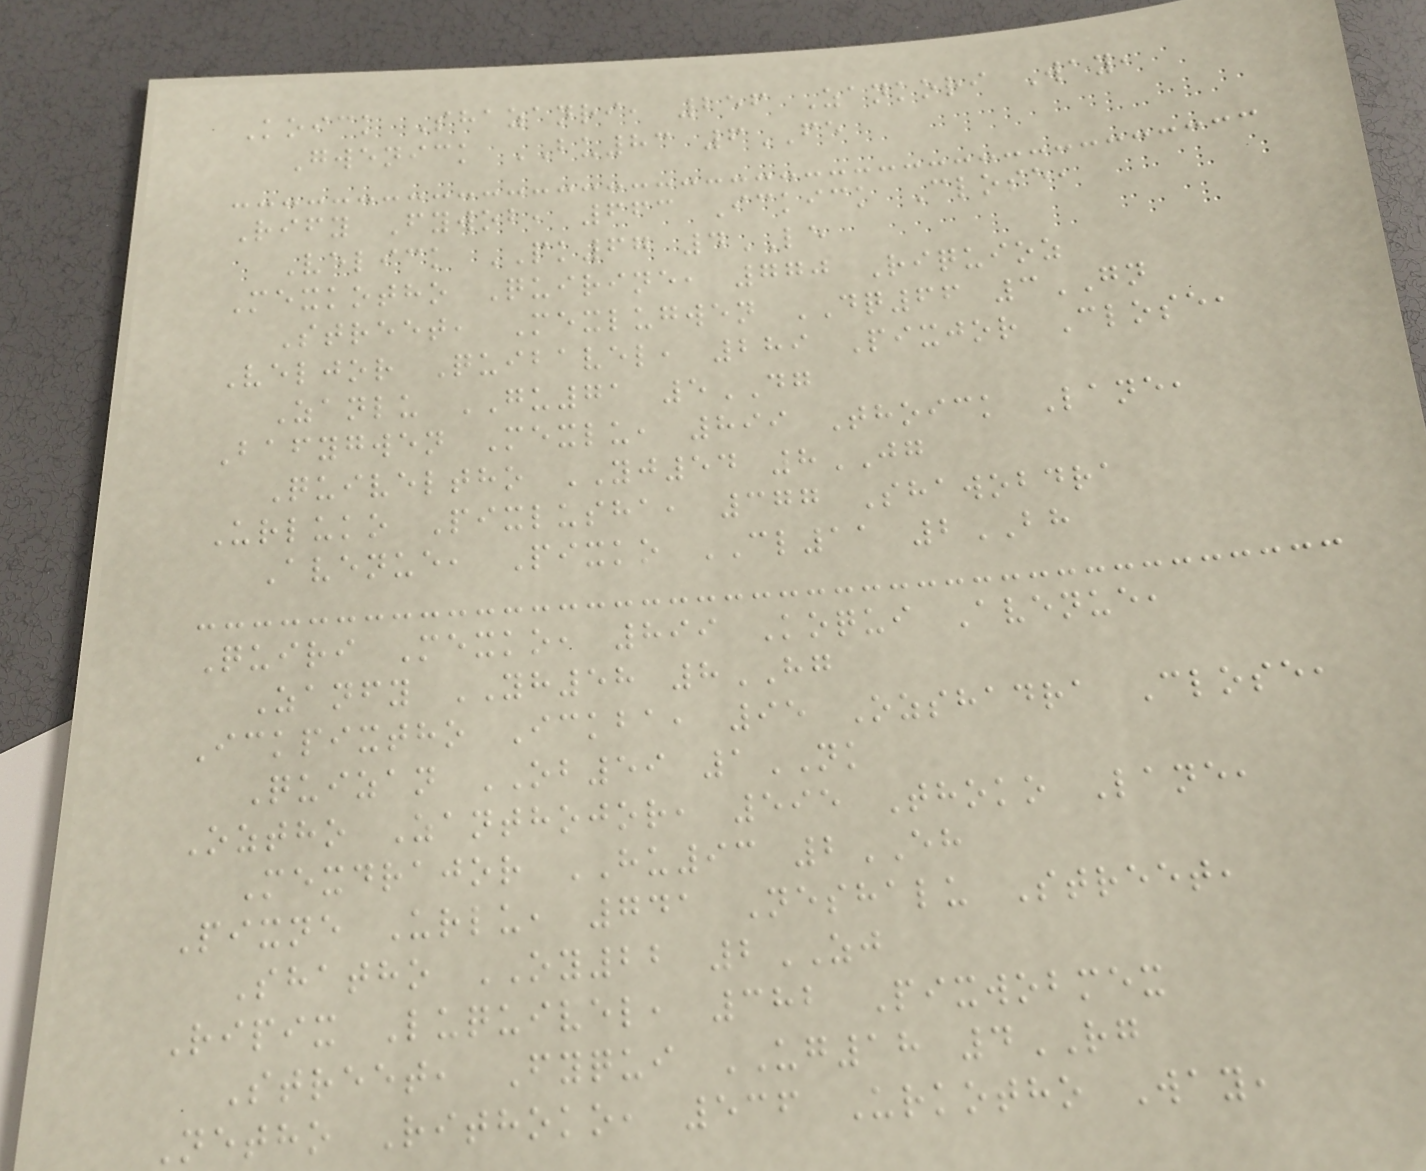Koick Shazanri, 256 Zankori Way,
Gwenick BU83 6FE
Rify Fywob, 663 Ickick Close,
Velick PK67 4LE
Mexkotho Quirine, 770 Riquioz
Street, Mexlugwen DQ66 3GN
Veljor Quibavel, 289 Pixjor Close,
Zanlu GU71 5DG
Bafygwen Mexlu, 899 Thoick Lane,
Quiveltho YJ54 8JG
Urluko Pixlusha, 377 Shawobdra
Avenue, Pixko CL11 2BH
Quiri Mexko, 899 Koqui Avenue,
Zanfy YH58 8HG
Ickpixtho Ickba, 95 Ozshadra Close,
Quizan OB59 1NK
Oztho Zanthojor, 595 Thoko Lane,
Mexdrajor HU93 2EH
Pixne Urlu, 741 Neshalu Street,
Shatho OY22 2ZJ
Ripix Luquivel, 382 Pixwobmex
Street, Fyqui UG18 4RG
Netho Rithoko, 536 Urkotho Way,
